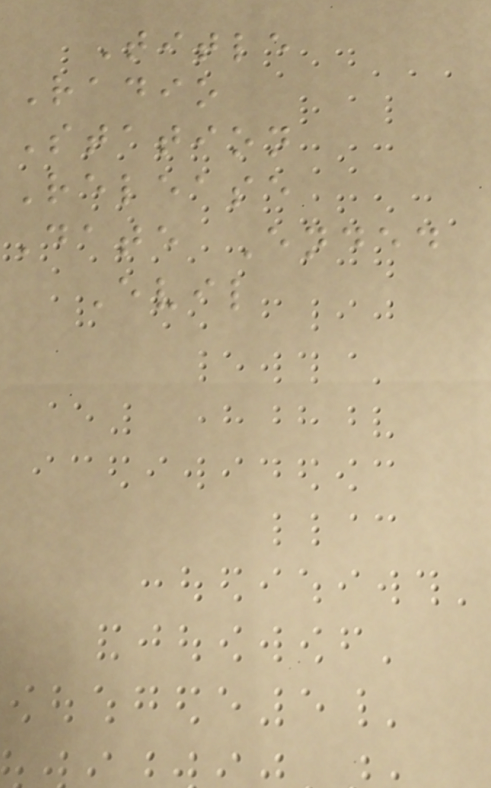Title
Radio
Station
Release
Date Ended
Evil
